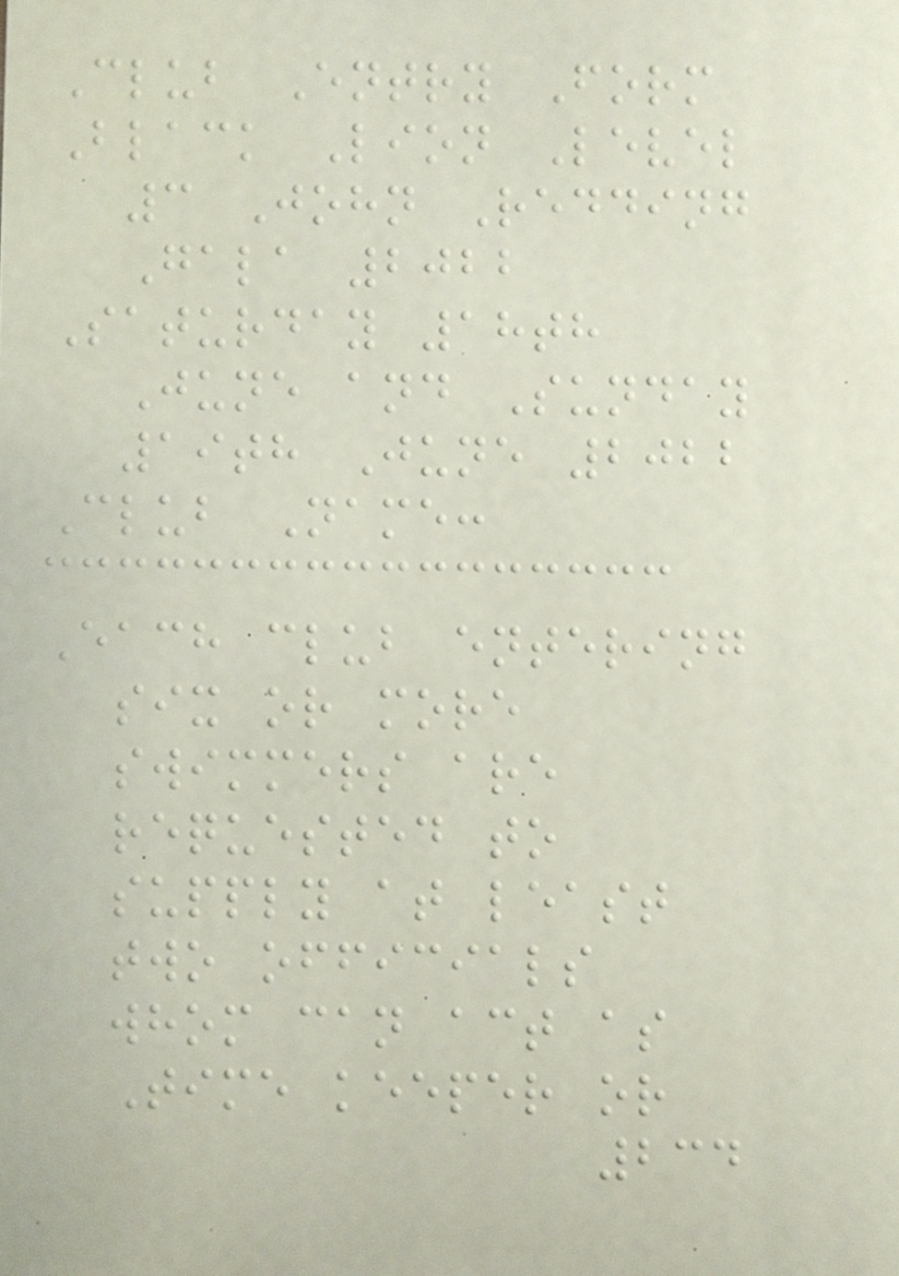Club Entry Form
Black Lion Level
3 John Redding
Gala 2022
Saturday 18th
June and Sunday
19th June 2022
Club Name:
Each club entering
six or more
swimmers are
requested to
supply at least
two officials
whom can act as
Time keeper or
234
